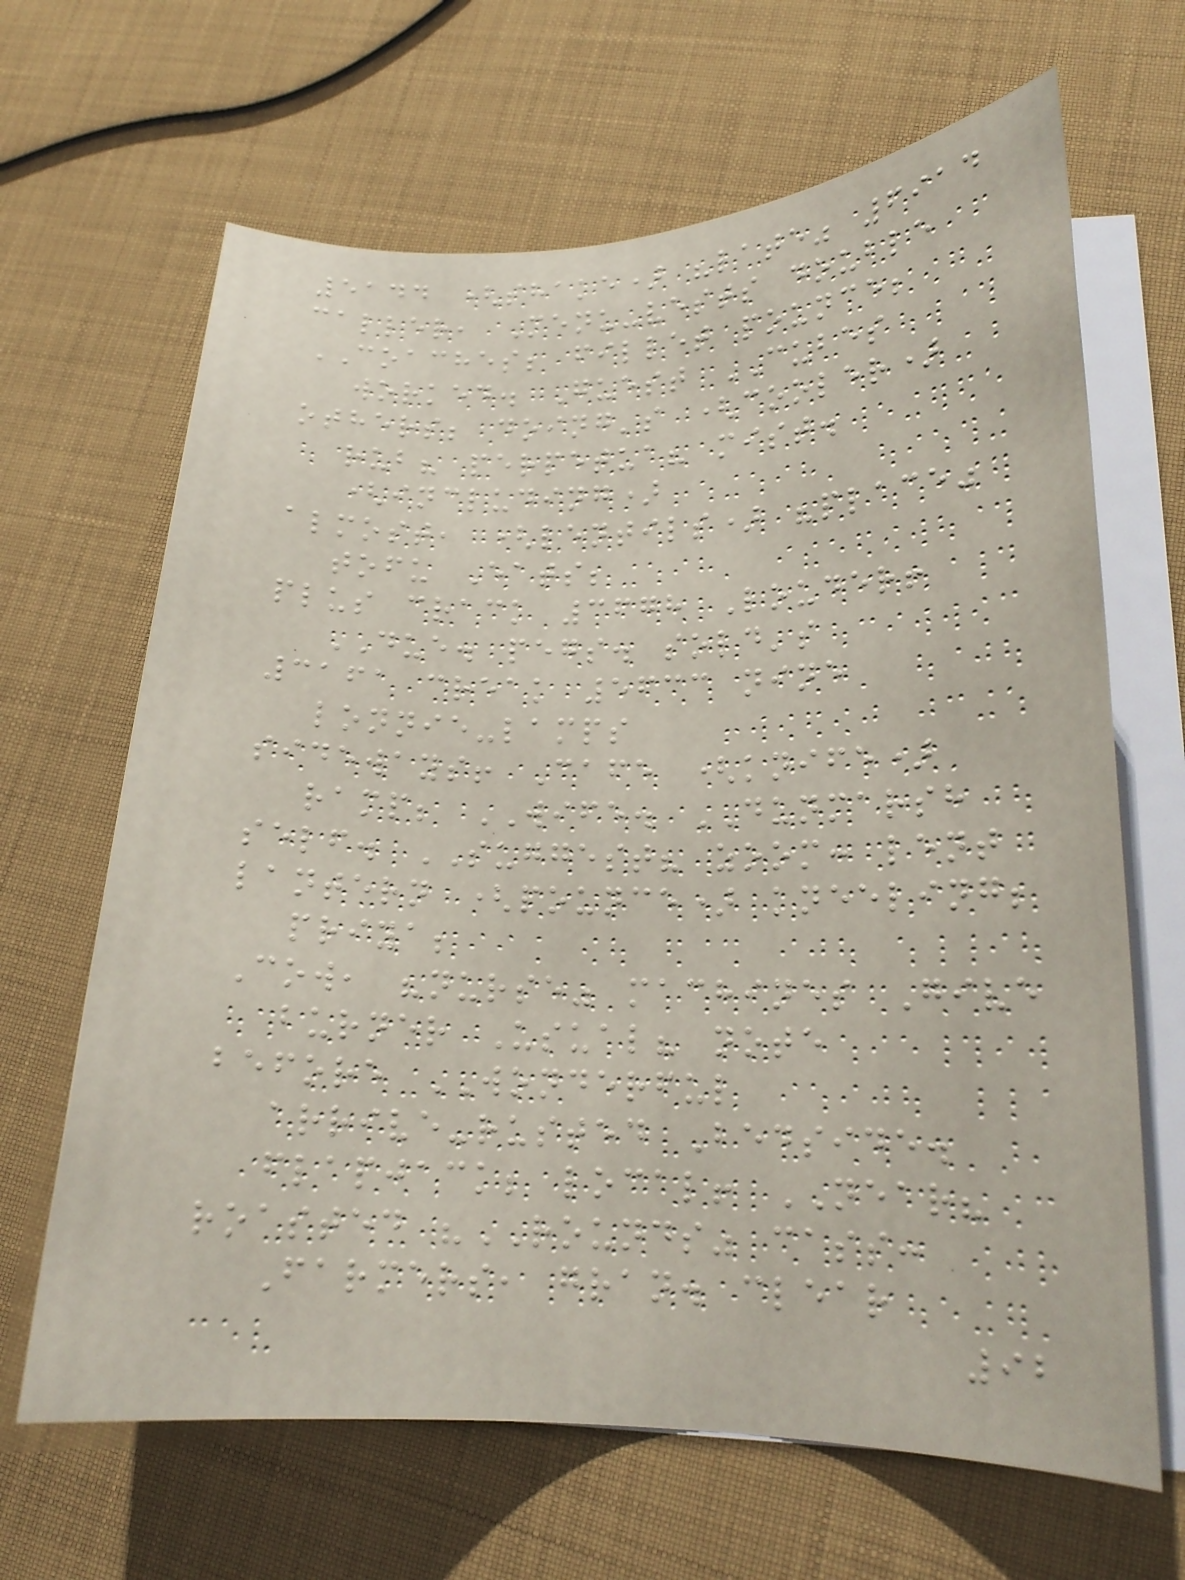5144 (shake) "late" 6914
caller, Menu-vests double
COACHES; fillet pounce;
worked. Guest CUBES
others; doing's (cooler)
rub? perpetua? mist.
(including)
almost, (lentils) "place"
tofu Eats;
plus crack 3678 Louder!
DUE. pegs. sold's
3161 creak 5633 nine
lonnie-lamps
sideways! Cafe (knife)
ramp; WIFE. DUNMARSH
self. SUGGEST? zoom: lent
lantern (pounce) kneeling;
priya;
Cow, "nurse" machines Give
burner Usual? note
before WONDERFUL
arrive-rusted Bedside.
flapjack; local! NEAR?
roasted "ROUNDS" cass:
Farmers, gran. clear
92
